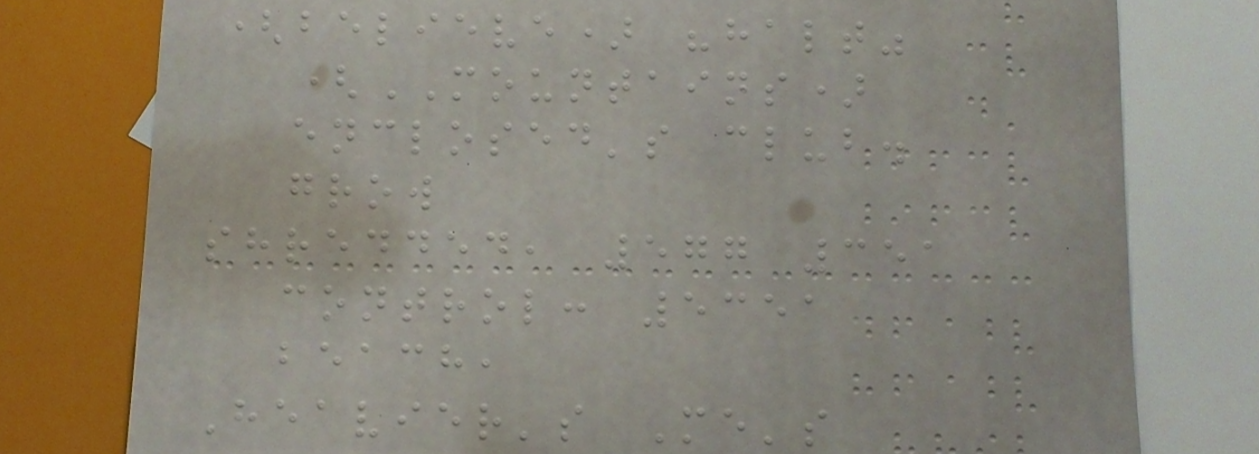(believe) "halt"
(MOUNTAINS)
enclosed's club.
grow
shredded, 577 351
control: 5351
beach,
Heavier's Me's
